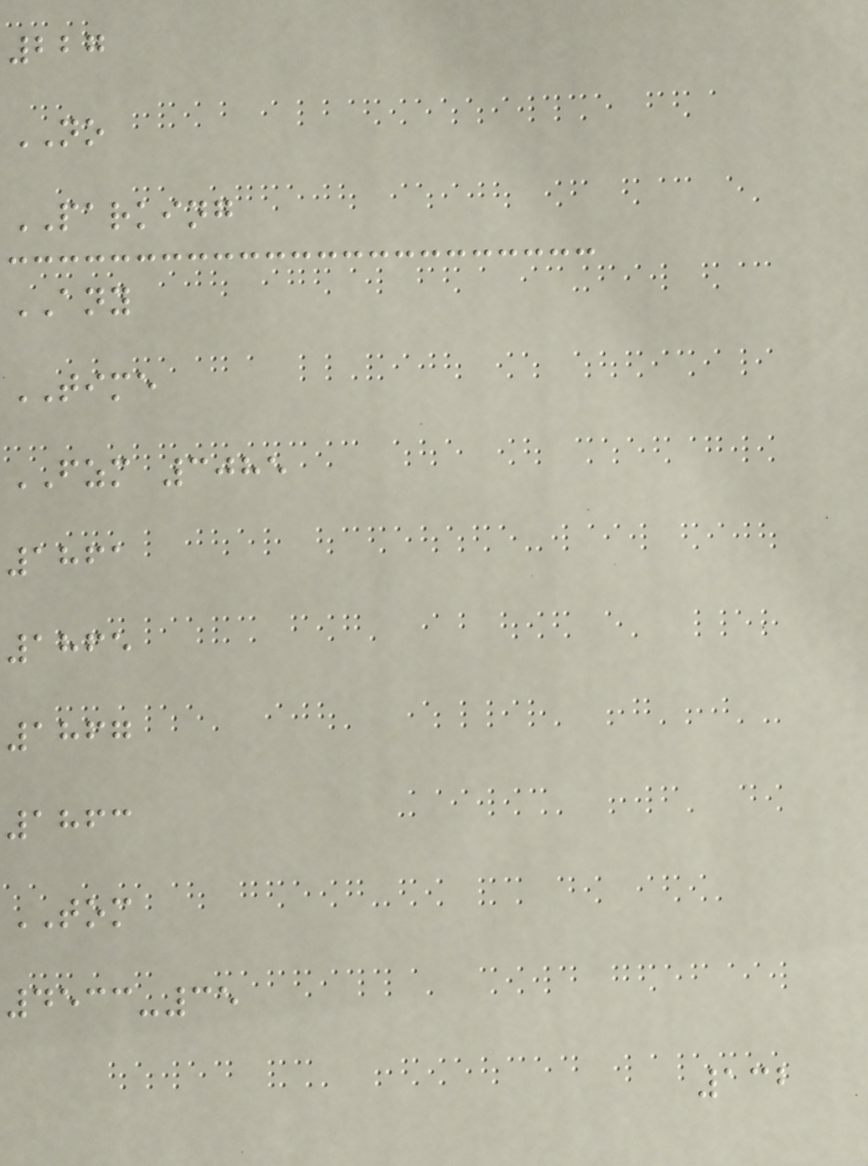227
NO
PARKING
ANY
TIME
FZM 3085
1861
1865
1867
1863
TOM
4533-35
132
